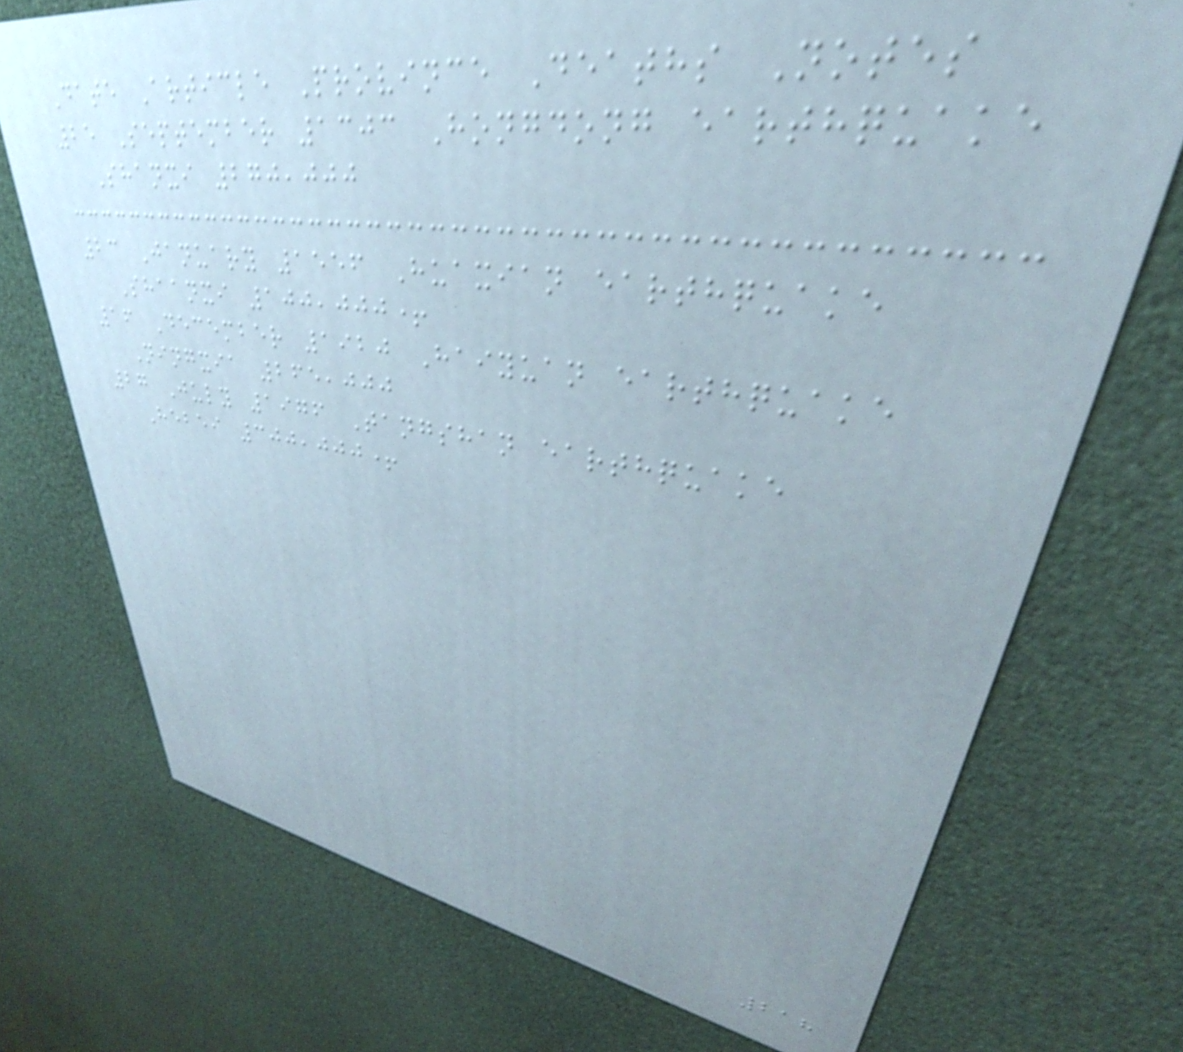Date Article Province Deaths Notes
25 September 1303 Hongdong earthquake
Shanxi 270,000
23 January 1556 Huaxian earthquake
Shaanxi 100,000+
16 December 1920 Haiyuan earthquake
Ningxia 265,000
27 July 1976 Tangshan earthquake
Hebei 300,000+
218
